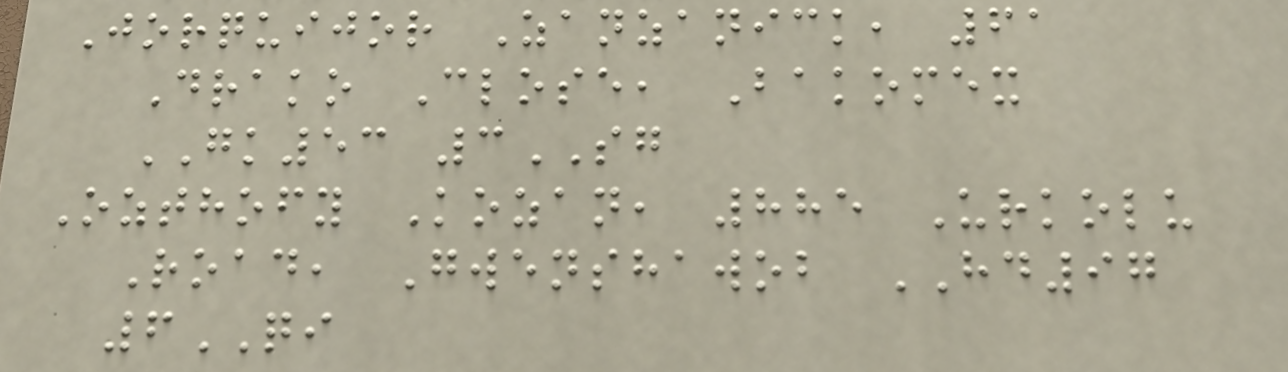Jorquijor Zanzanick, 61
Drako Close, Bakomex
GK53 3SG
Ozthofy Kozan, 885 Urkolu
Road, Gwenshawob HD97
6QI
